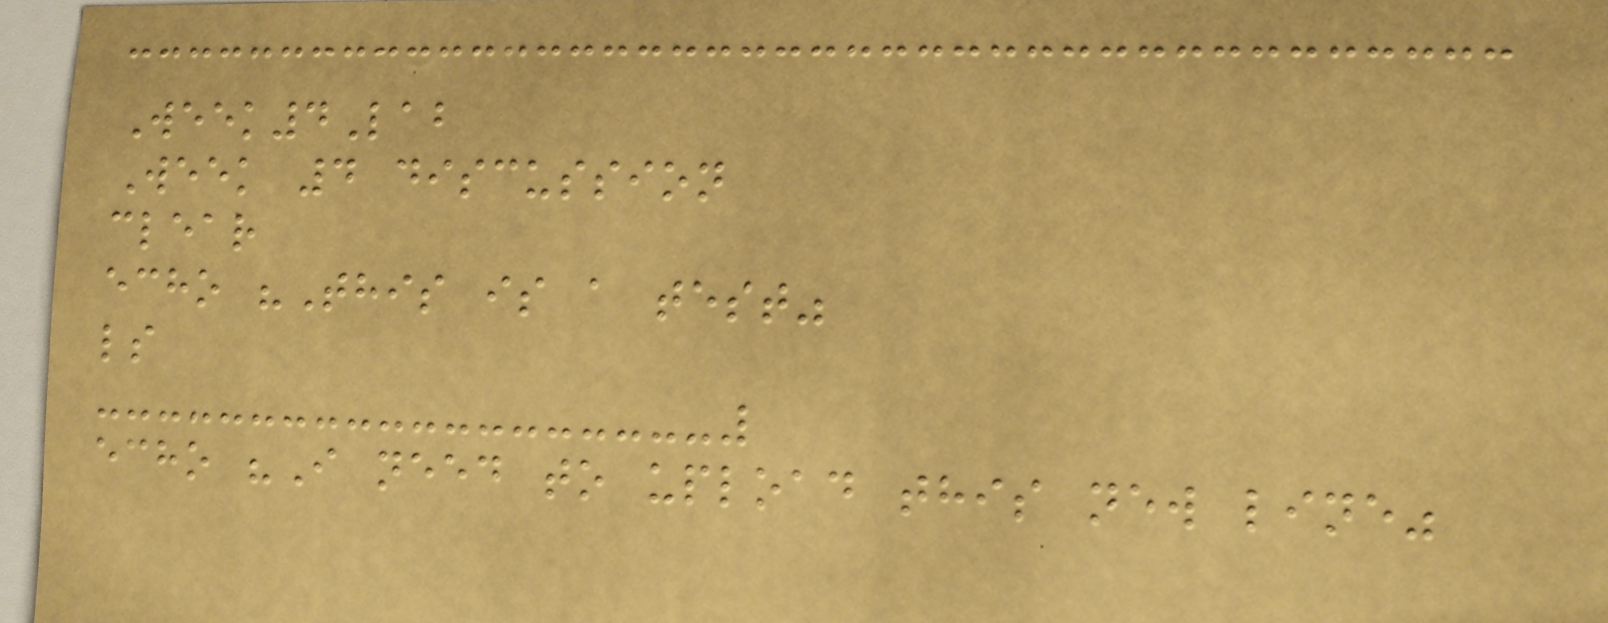Week4Lab
Week 4 discussion
clear
echo "This is a test"
ls
echo "I need to upload this new line"
